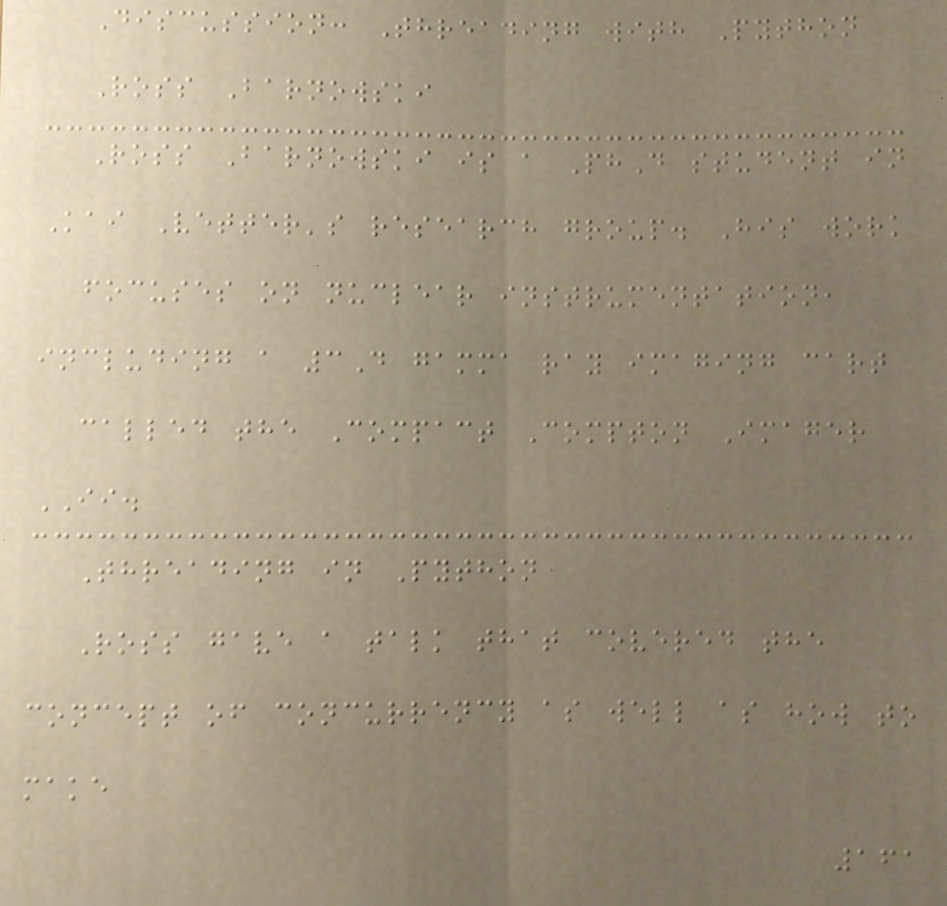Discussion: Threading with Python
Ross Barnowski
Ross Barnowski is a PhD student in
Kai Vetter's research group. His work
focuses on nuclear instrumentation,
including a 3D gamma ray imaging cart
called the Compact Compton Imager
II.
Threading in Python
Ross gave a talk that covered the
concept of concurrency as well as how to
make
161
